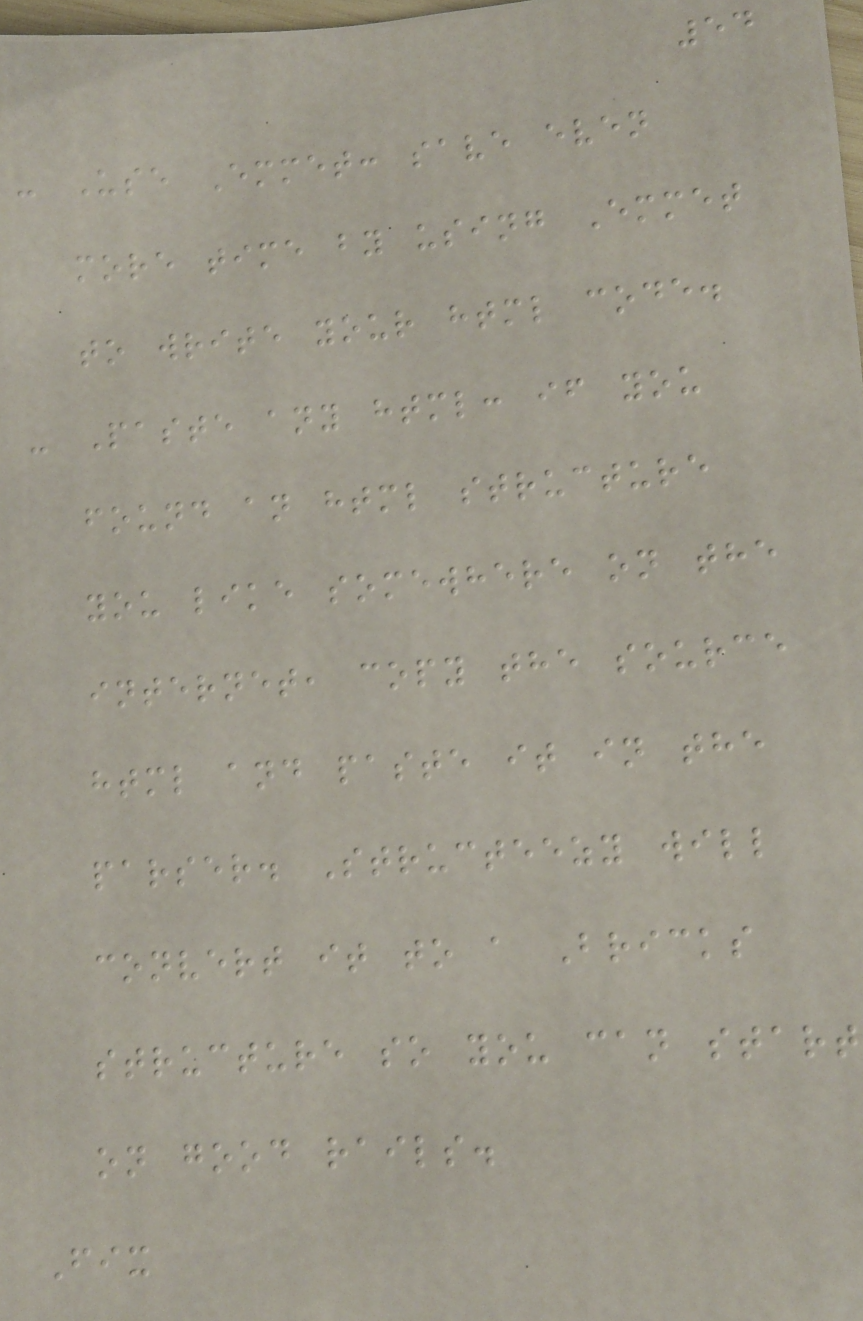54
- Use Emmet: save even
more time by using Emmet
to write your html code.
- Paste any html: if you
found an html structure
you like somewhere on the
internet, copy the source
html and paste it in the
parser. Structeezy will
convert it to a Bricks
structure so you can start
on good rails.
Fix
